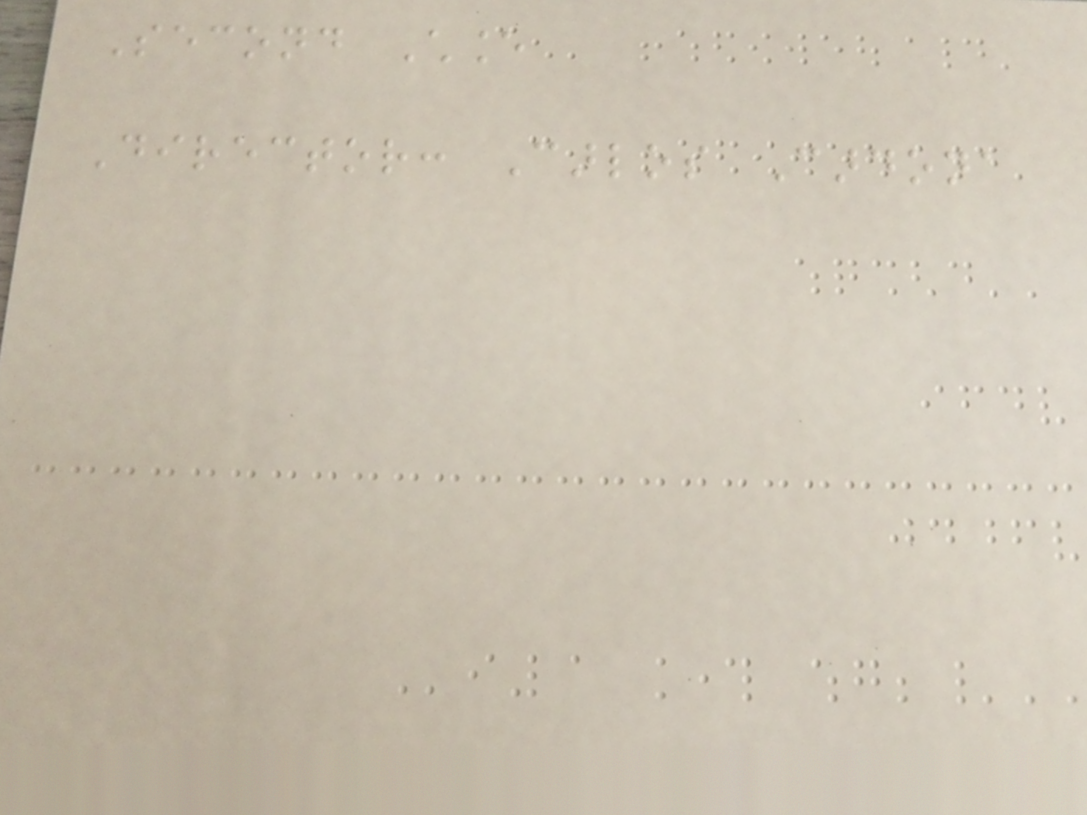Second Chance
Director: Carlos Cardona
